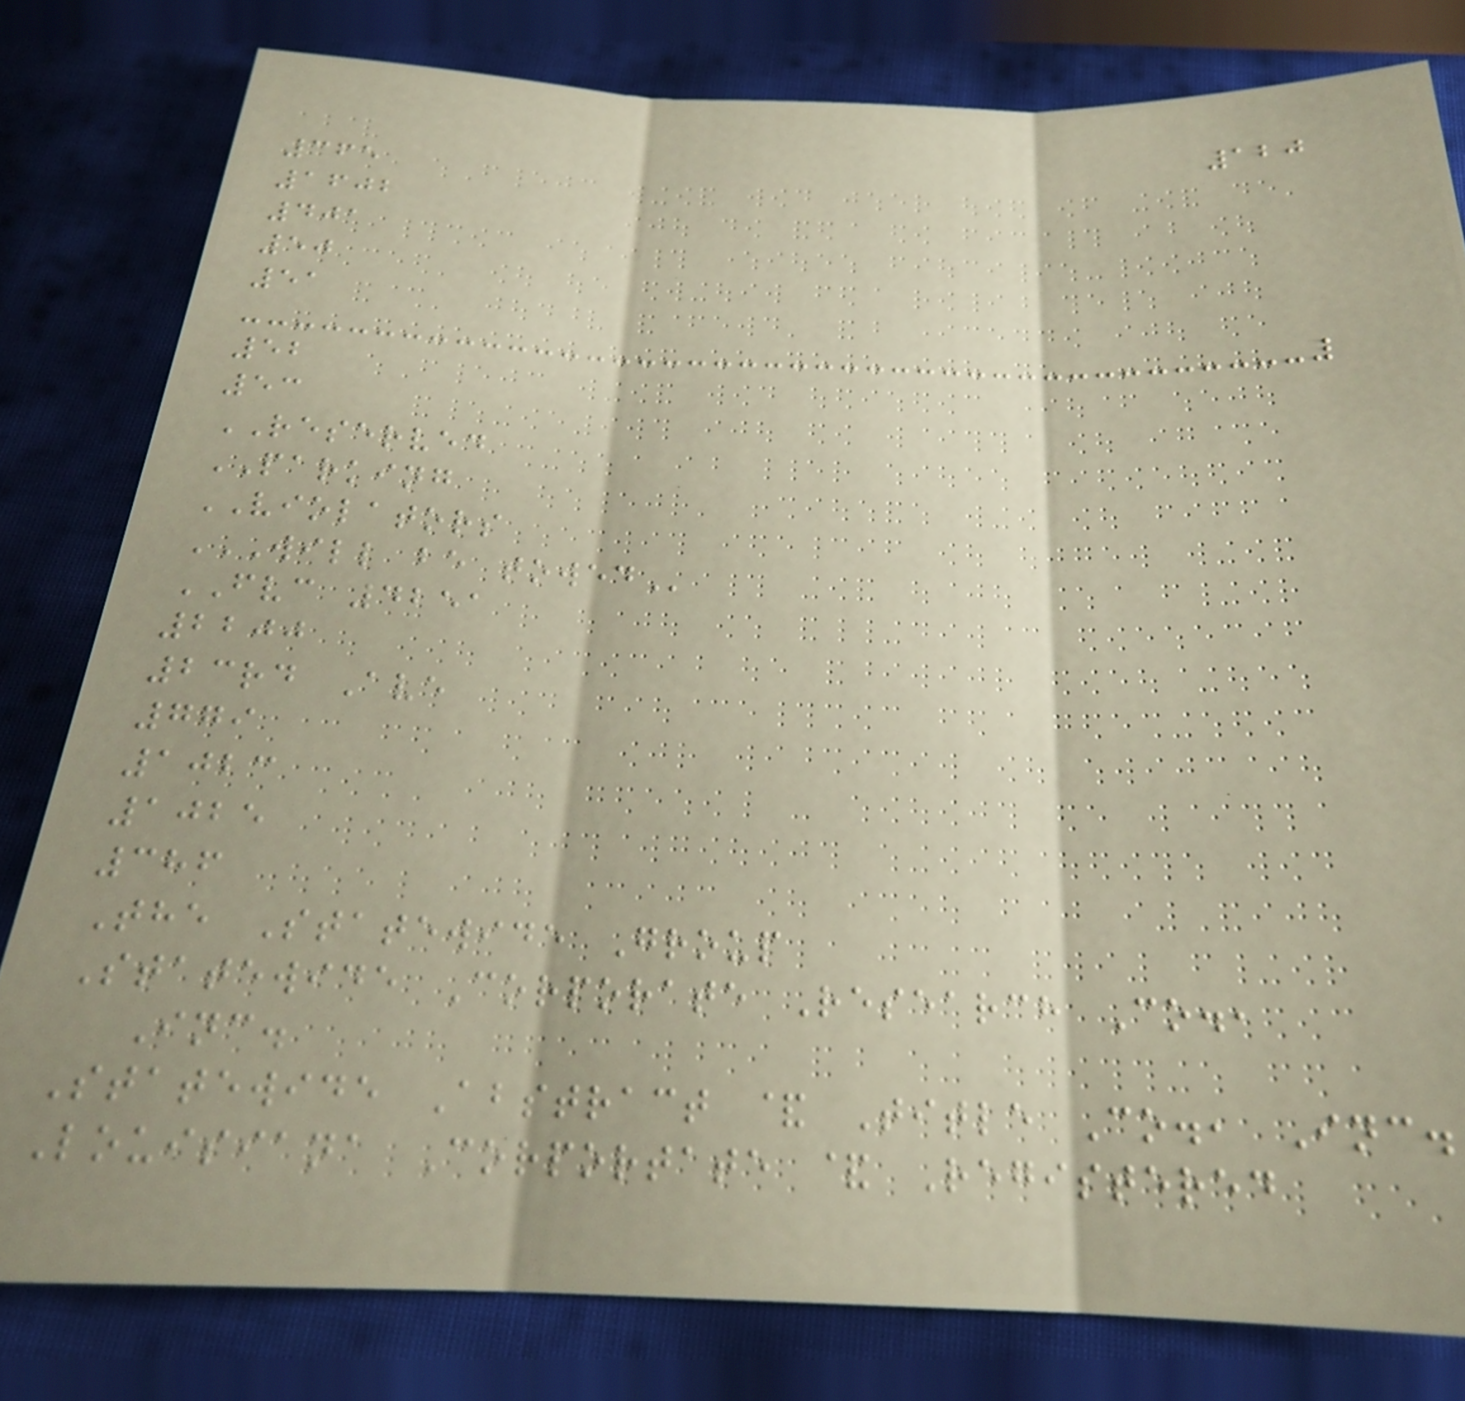120
365
1602
401
50
51
52
53
RESERVED
PARKING
VIOLATORS
WILL BE TOWED
FVC 4251
2200
23rd Ave
779
1023
1025
386
The Statewide Group
Statewide Corporate Research Co.,
Inc.
Statewide Abstract & Title Co., Inc.
Louisiana Corportate & Registered
